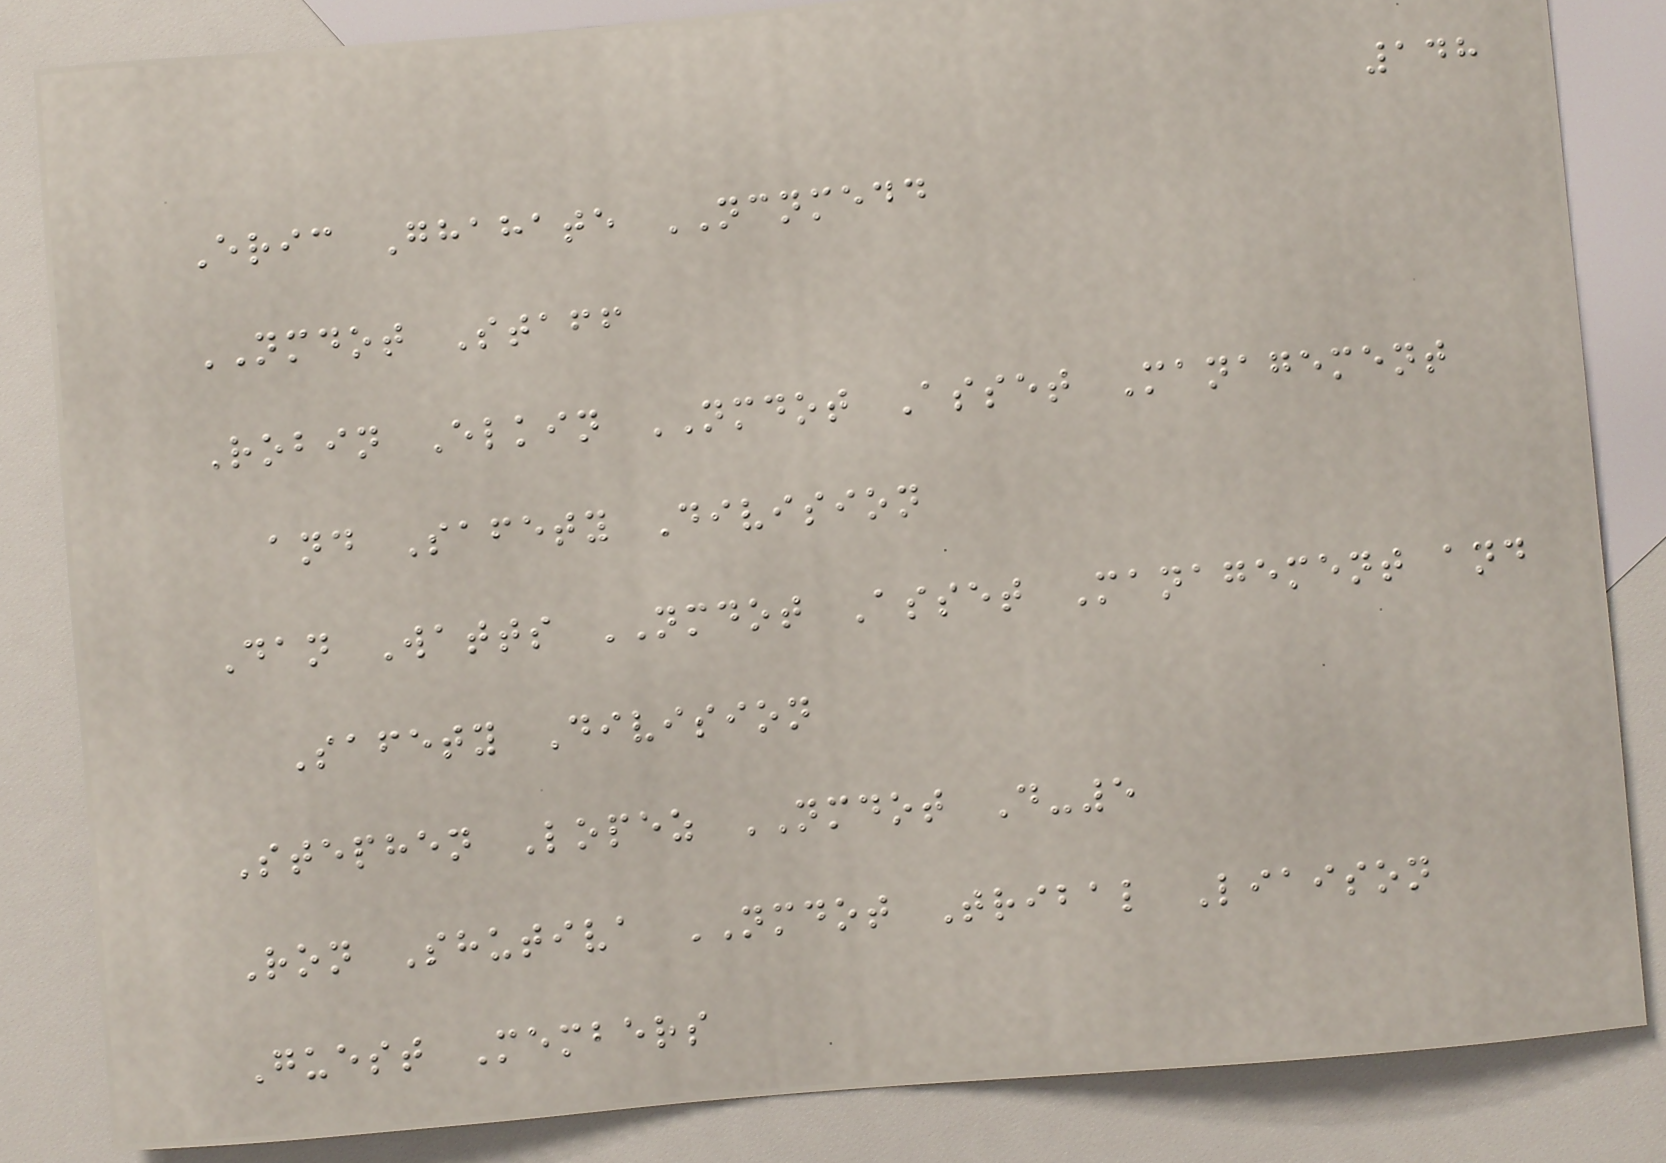148
Eric Ghahate NCNMEDD
NMDOT Staff
Robin Elkin NMDOT Asset Management
and Safety Division
Dan Watts NMDOT Asset Management and
Safety Division
Stephen Lopez NMDOT D-5
Ron Shutiva NMDOT Tribal Liaison
Guest Members
